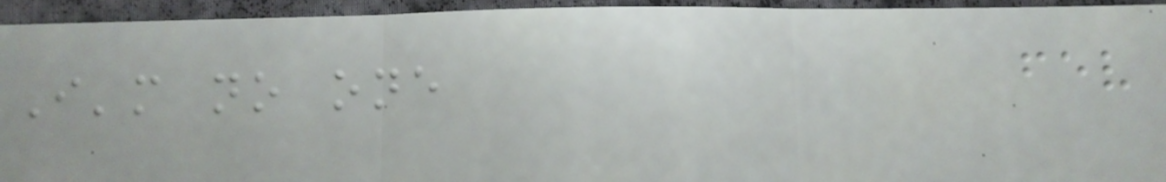I'm no one
